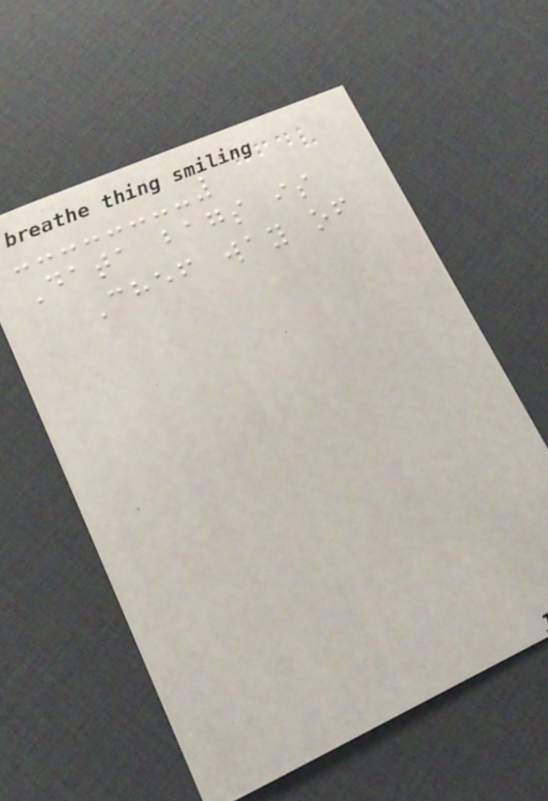Data bags is
Chef way of
